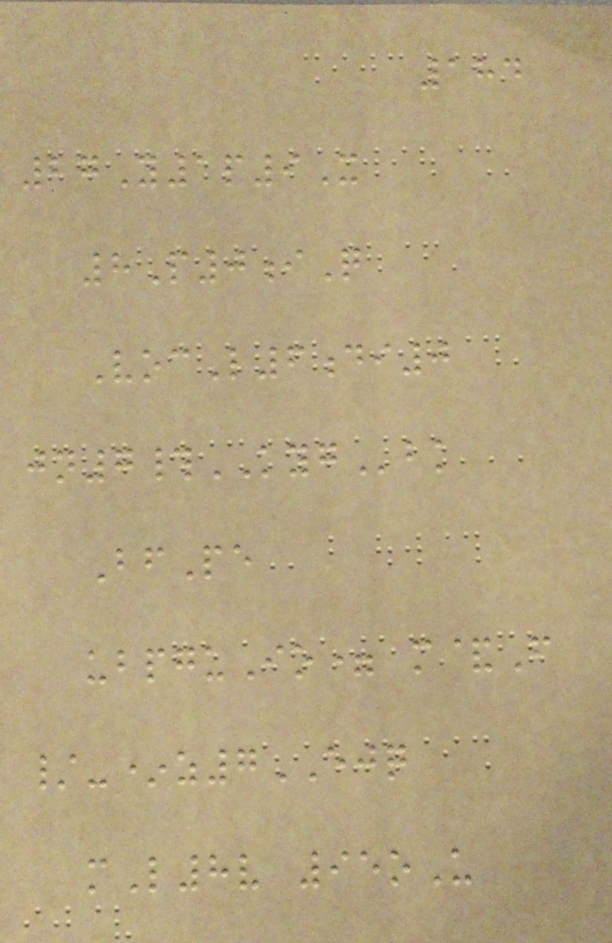184
27Y1p9X
8P0iQ
VocL6di0
jn7#KYGbk
BfPe
ubpguIo= m&F
/-*z7EJQ
mL8v 95oU
